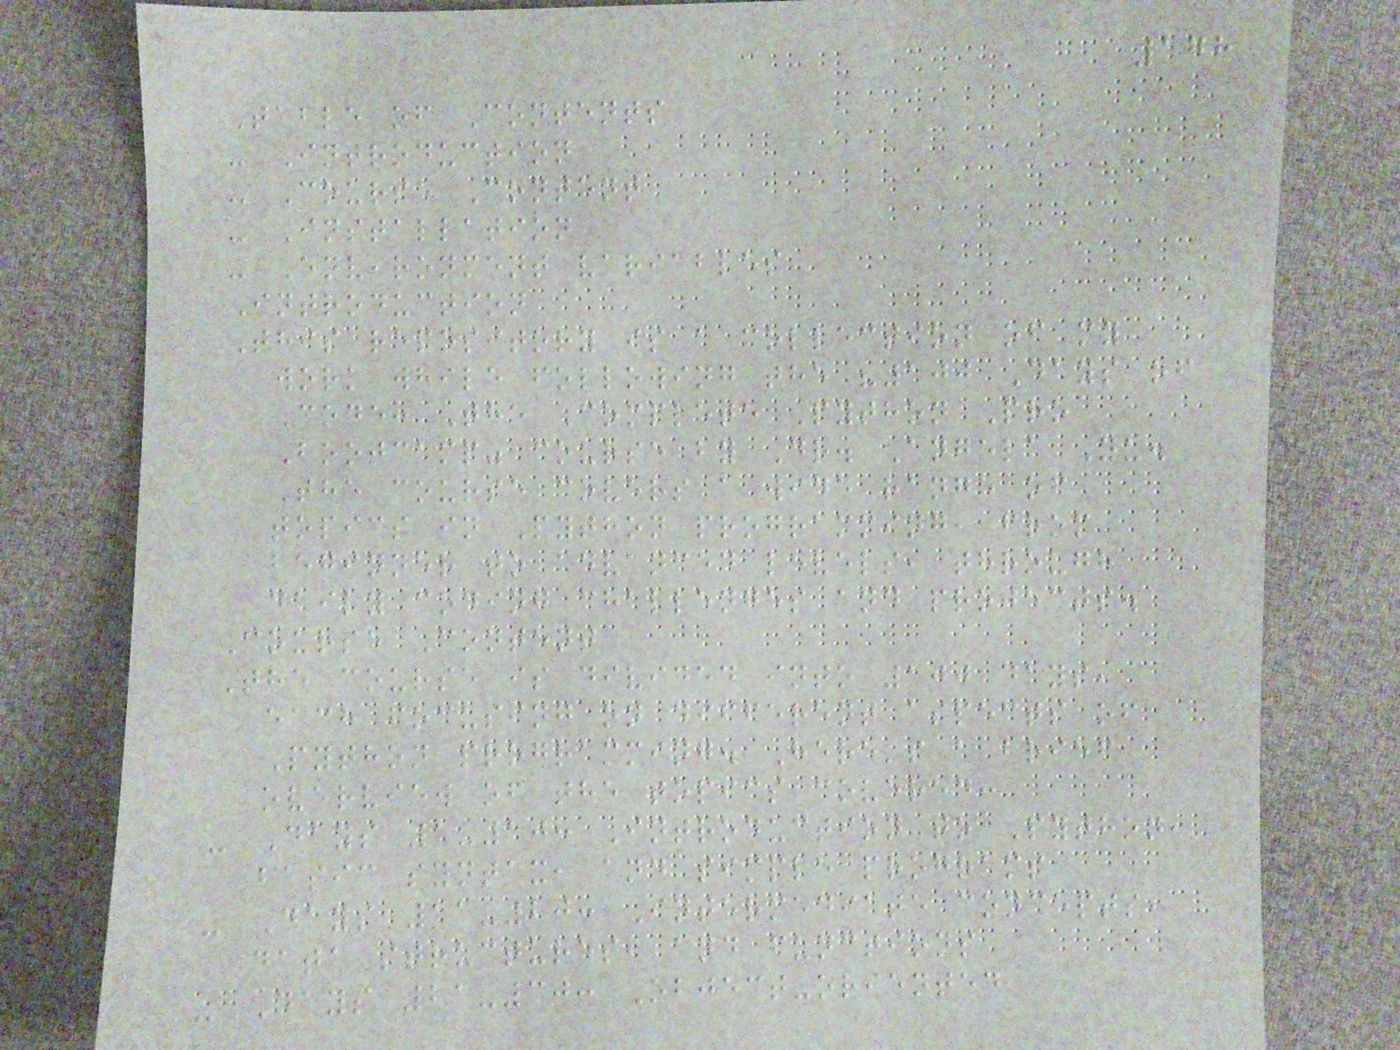178
Table of Contents
- Introduction
- Course Content
- Installation
- Environment variables
Introduction
This repository is a collection of my
work while following the "100 Days of
Code: The Complete Python Pro
Bootcamp" course by Dr. Angela Yu.
The course covers a wide range of
topics in Python programming, from
beginner to advanced levels, through
daily coding challenges and projects.
Course Content
The course is divided into 100 days,
each focusing on different aspects of
Python programming. Here's a brief
overview of the topics covered:
- Days 1-10: Introduction to Python,
basic syntax, and simple programs
- Days 11-20: Intermediate concepts,
data structures, and functions
- Days 21-30: Object-oriented
